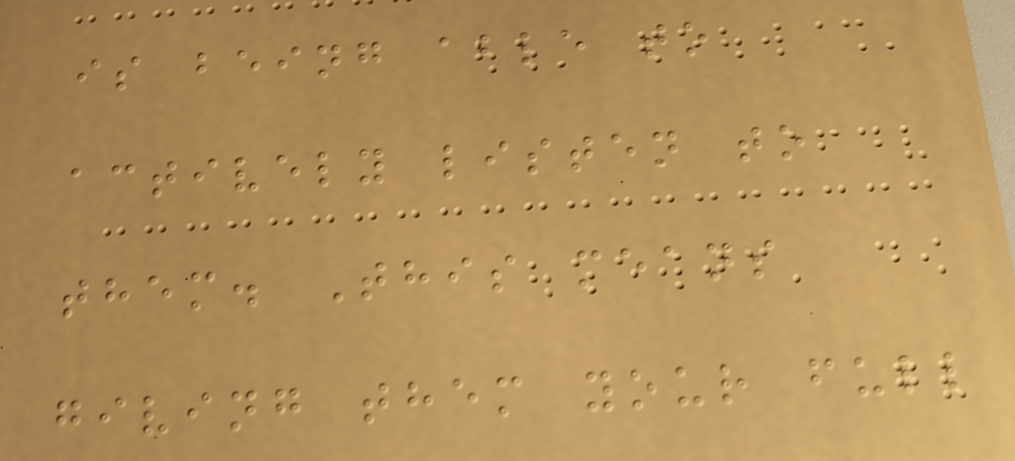is being able to
actively listen to
them. This means
giving them your full
